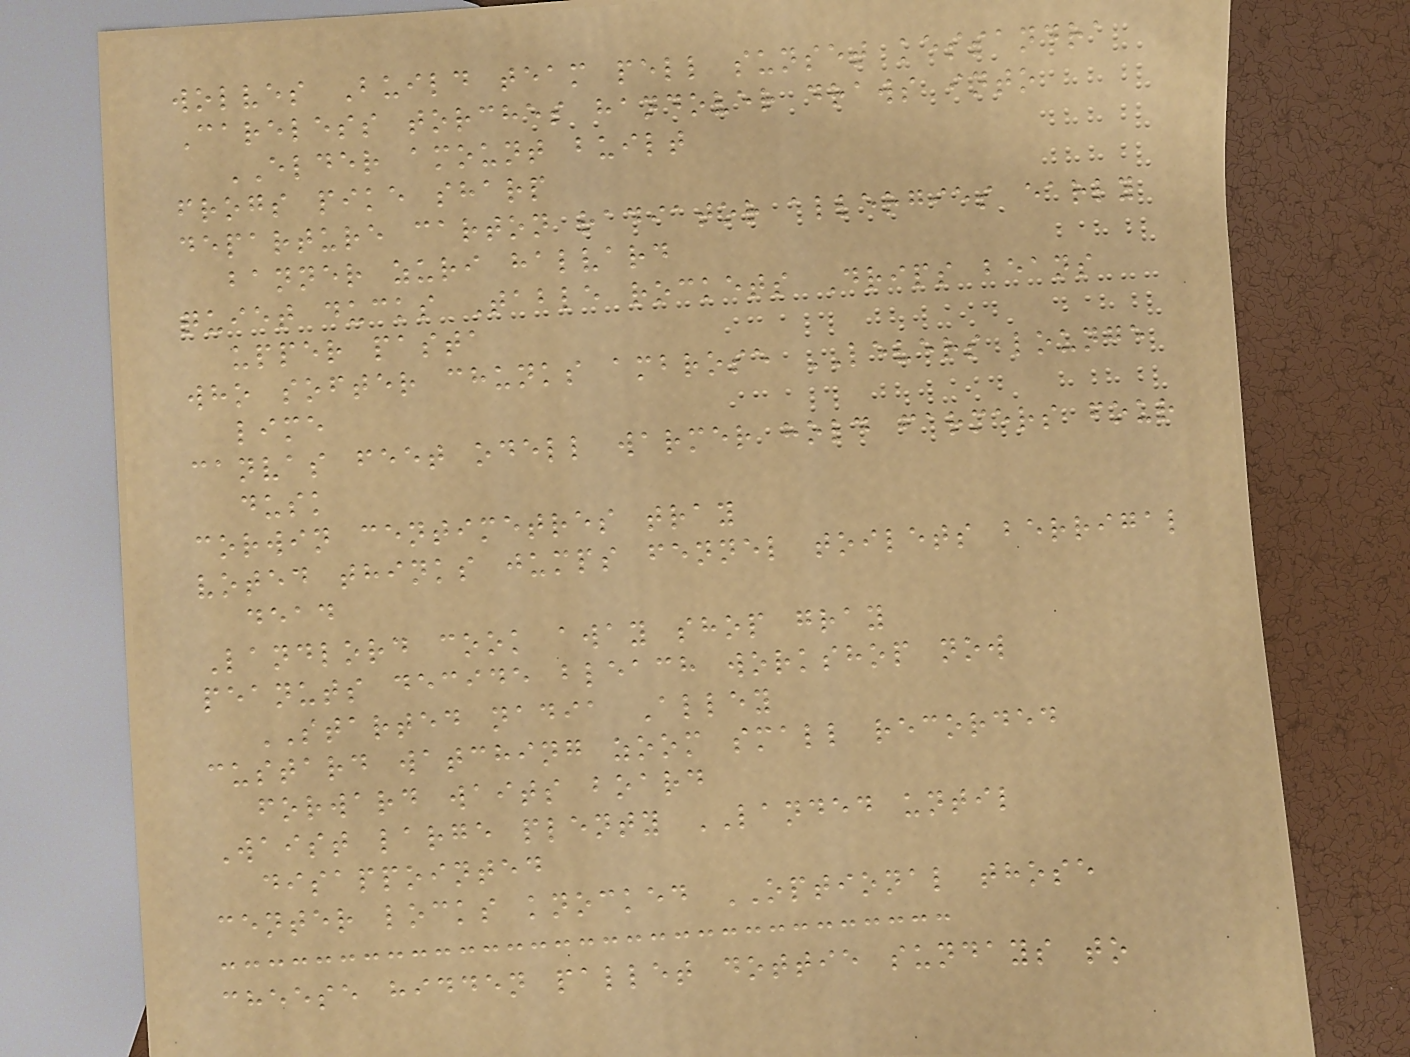wolves Build team pell sunset kessandra
Careless torches handover draws into
ELDER amount built
frogs pike sharp
departure carton radiator allergies early
banner zuri halvard
quiet ducks Table rockets Drips beans
upper pasta
who softer chunks ambrose LEVERS lounge
lime
canvas feet odell warmer hold farmers four
dusk
corwin centimetres tray
voted thinks jumps fennel toilets berrigal
dead
Landlord cook away shop gray
peanuts decide bleach workshop now
STARTED nadia Alley
custard watching zoom small recorded
forward waits board
Waist large plenty LANDED until
disappointed
center locks knocked OPTIONAL those
cheese hidden pallet dottie sundays to
